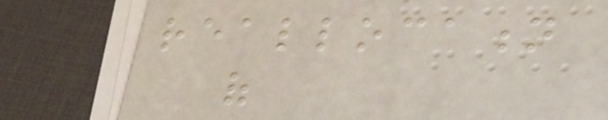reallocation
of
